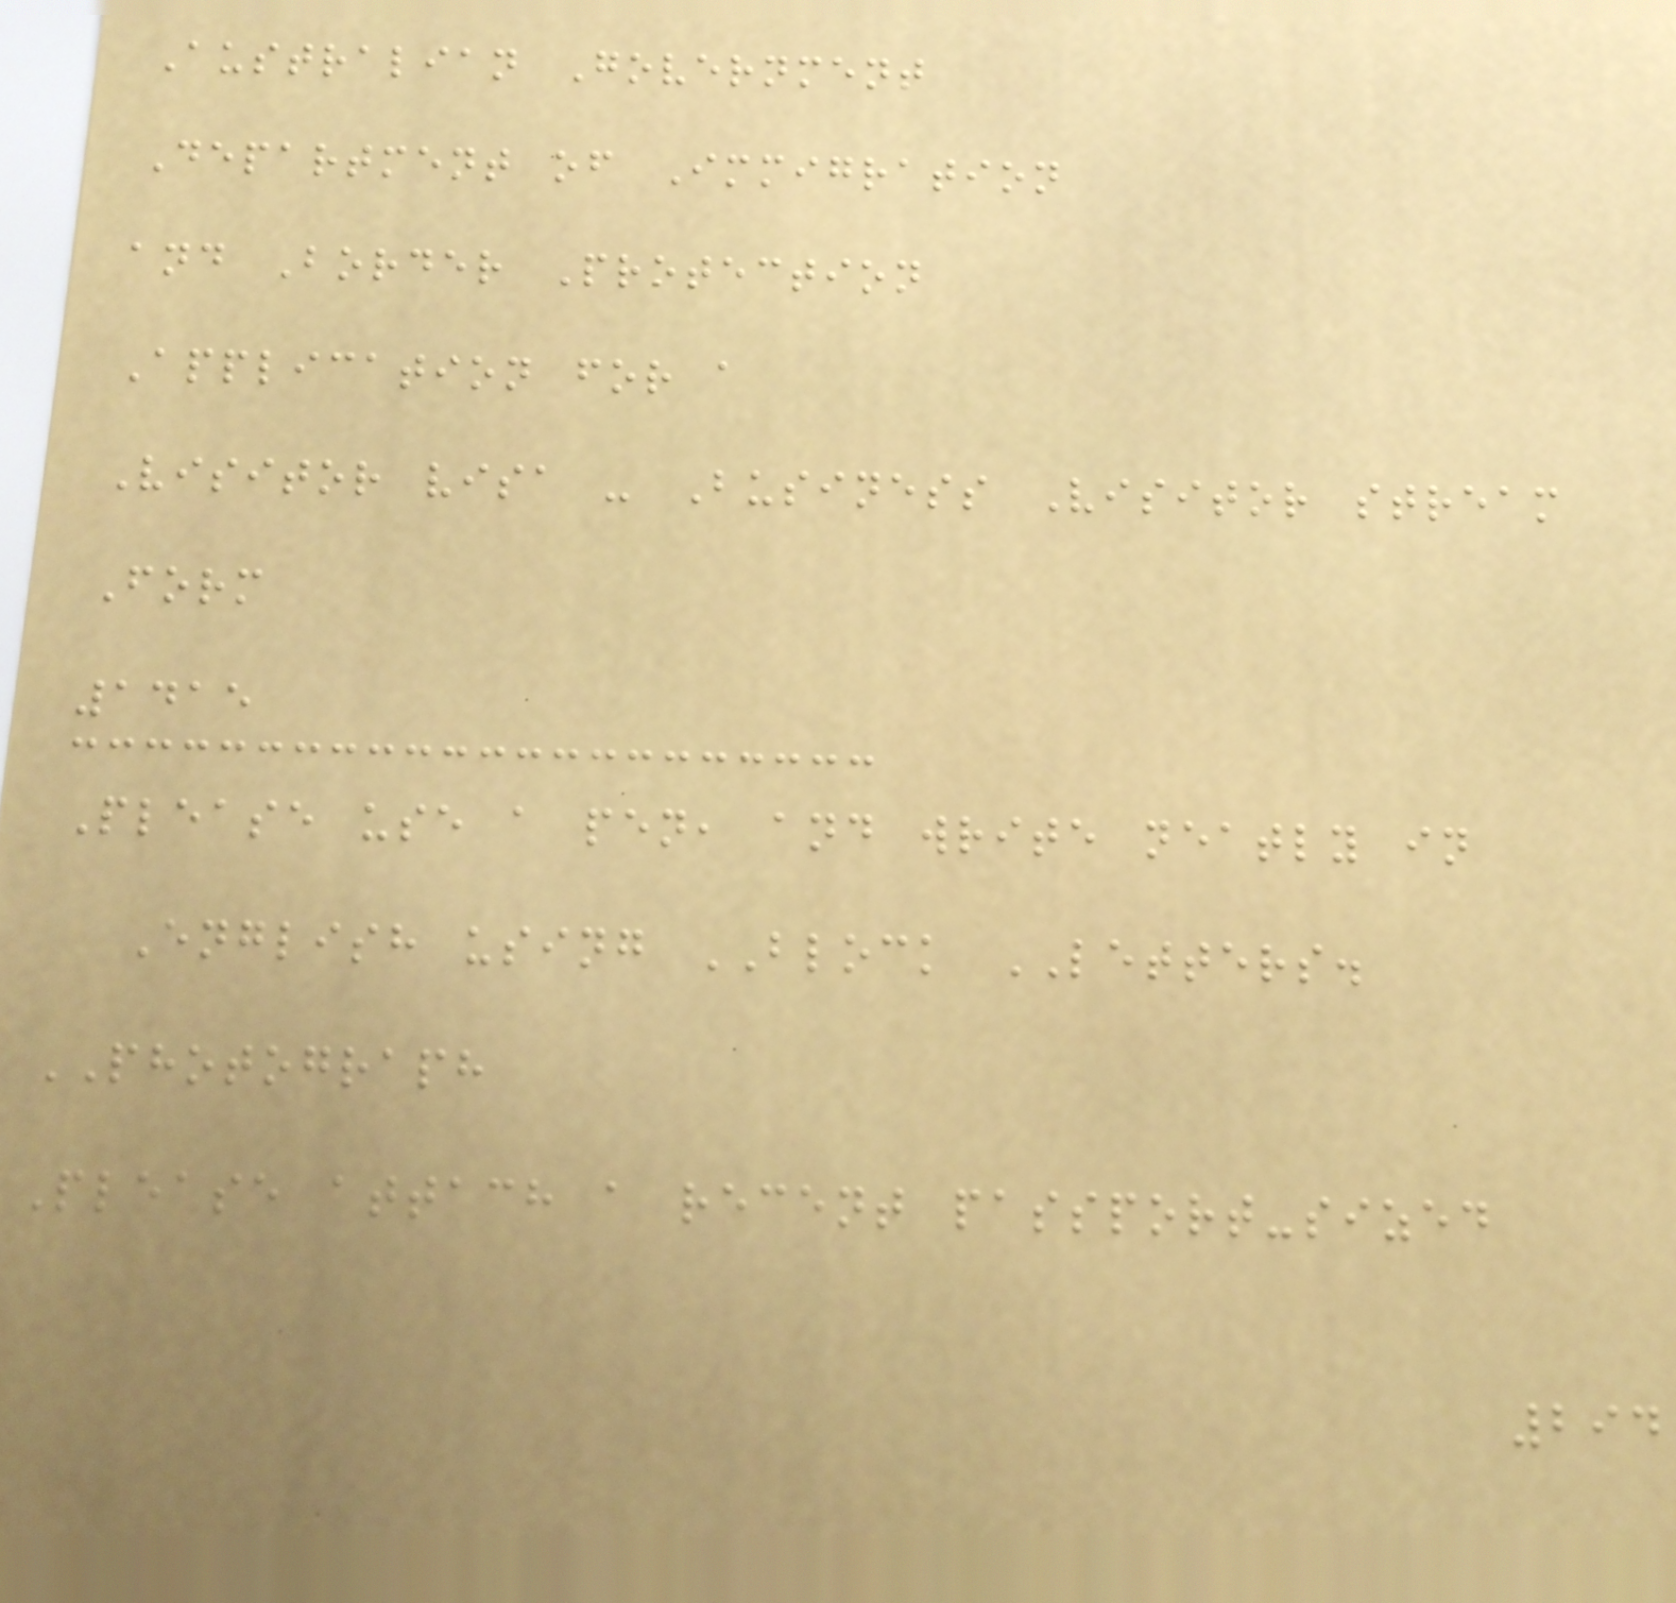Australian Government
Department of Immigration
and Border Protection
Application for a
Visitor visa - Business Visitor stream
Form
1415
Please use a pen, and write neatly in
English using BLOCK LETTERS.
PHOTOGRAPH
Please attach a recent passport-sized
294
